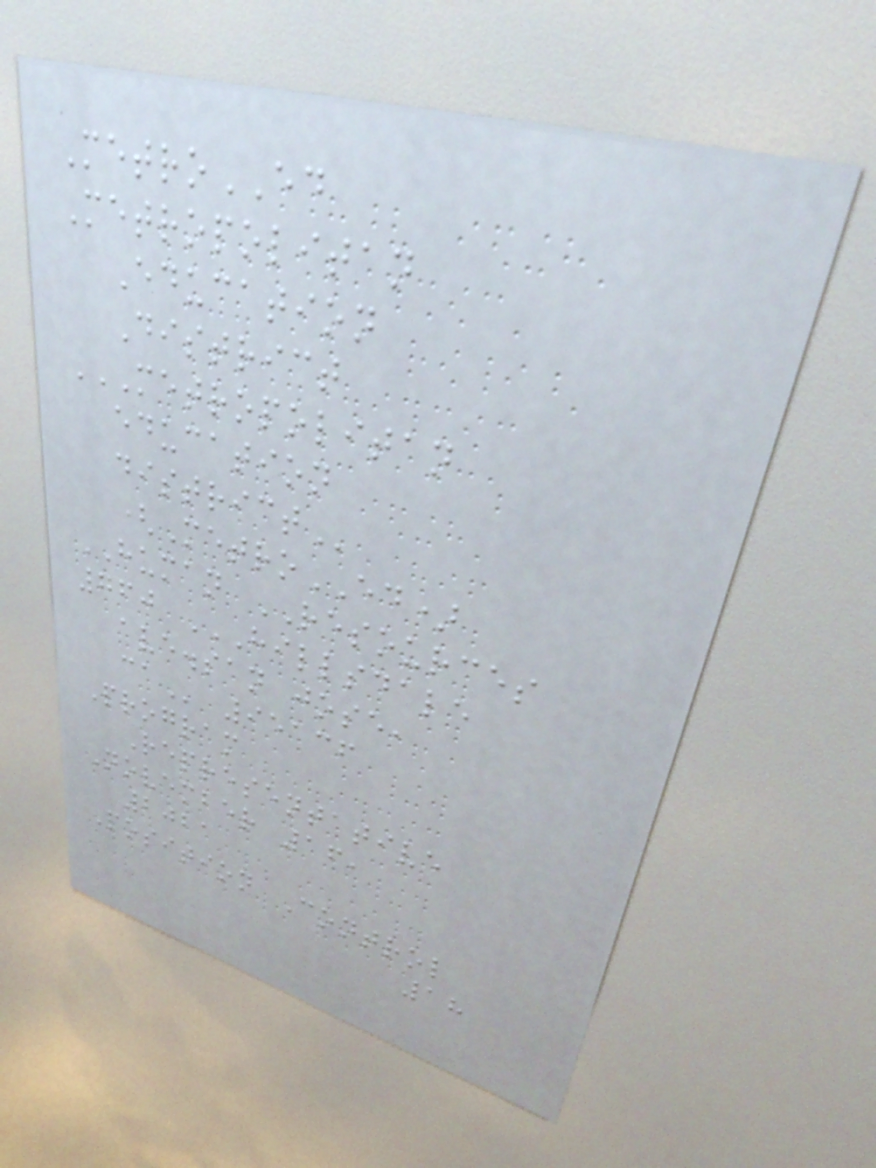MetroED
Metropolitan
Education
District
METROPOLITAN
EDUCATION
DISTRICT
(MetroED)
HUMAN RESOURCES
760 HILLSDALE
AVE.SAN JOSE,
CA 95136
Program
Representative
November 16,
2021
Position Control
18
